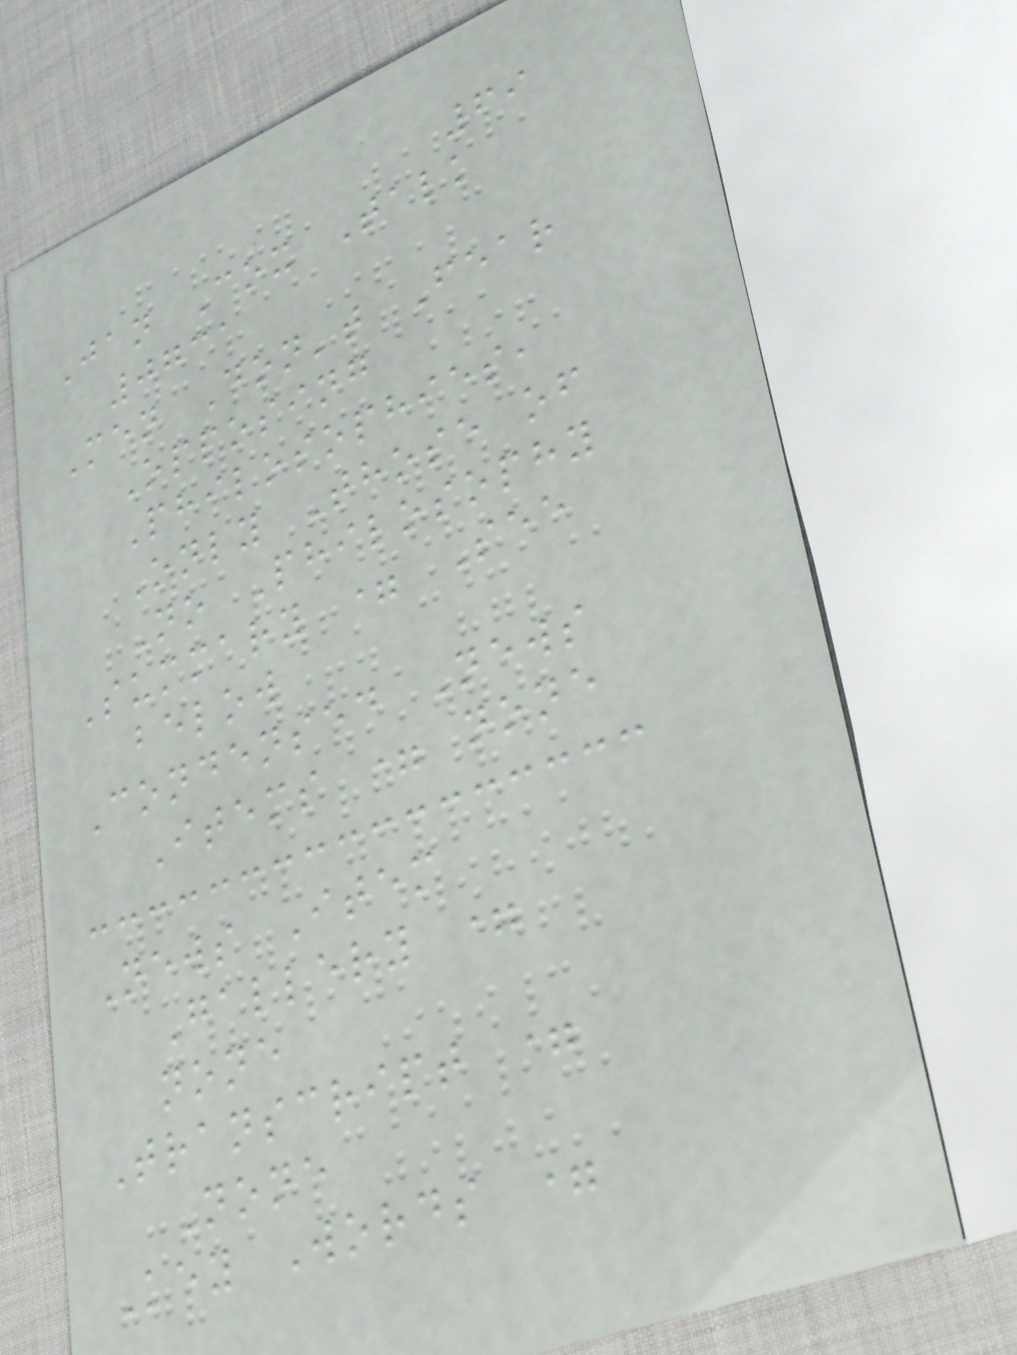69
Jan Cox Talk
0731
Men Don't Fear
Opposing
Philosophies,
Only Those of
No Philosophy
Summary = See
below
Condensed News
Items = none
News Item
Gallery =
none
Transcript =
None
Key Words =
